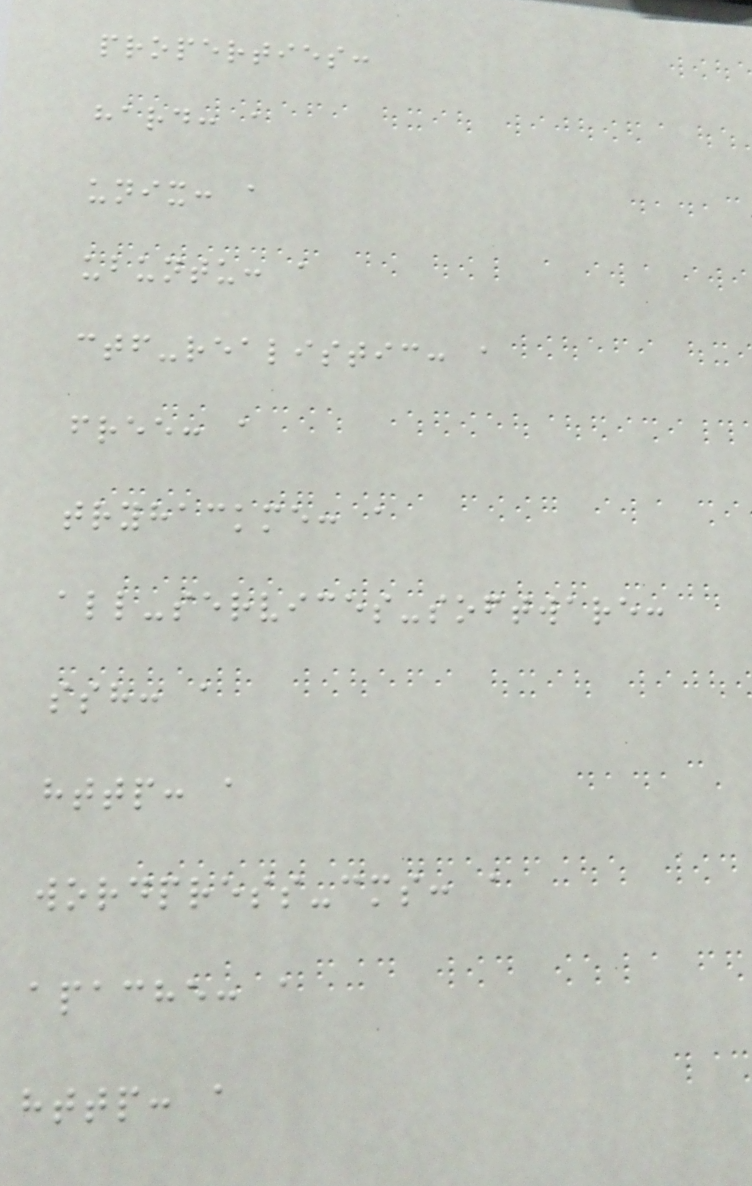properties:
hard: a
unix: a
ubuntu: a
ctf-realistic: a
free: a
tryhackme: a
all-services-software:
ssh: a
http: a
wordpress-cms: a
apache: a
http: a
